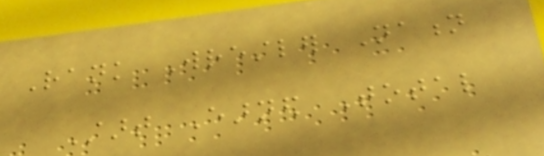Rank Wrestler Nation
Start Earned Total
